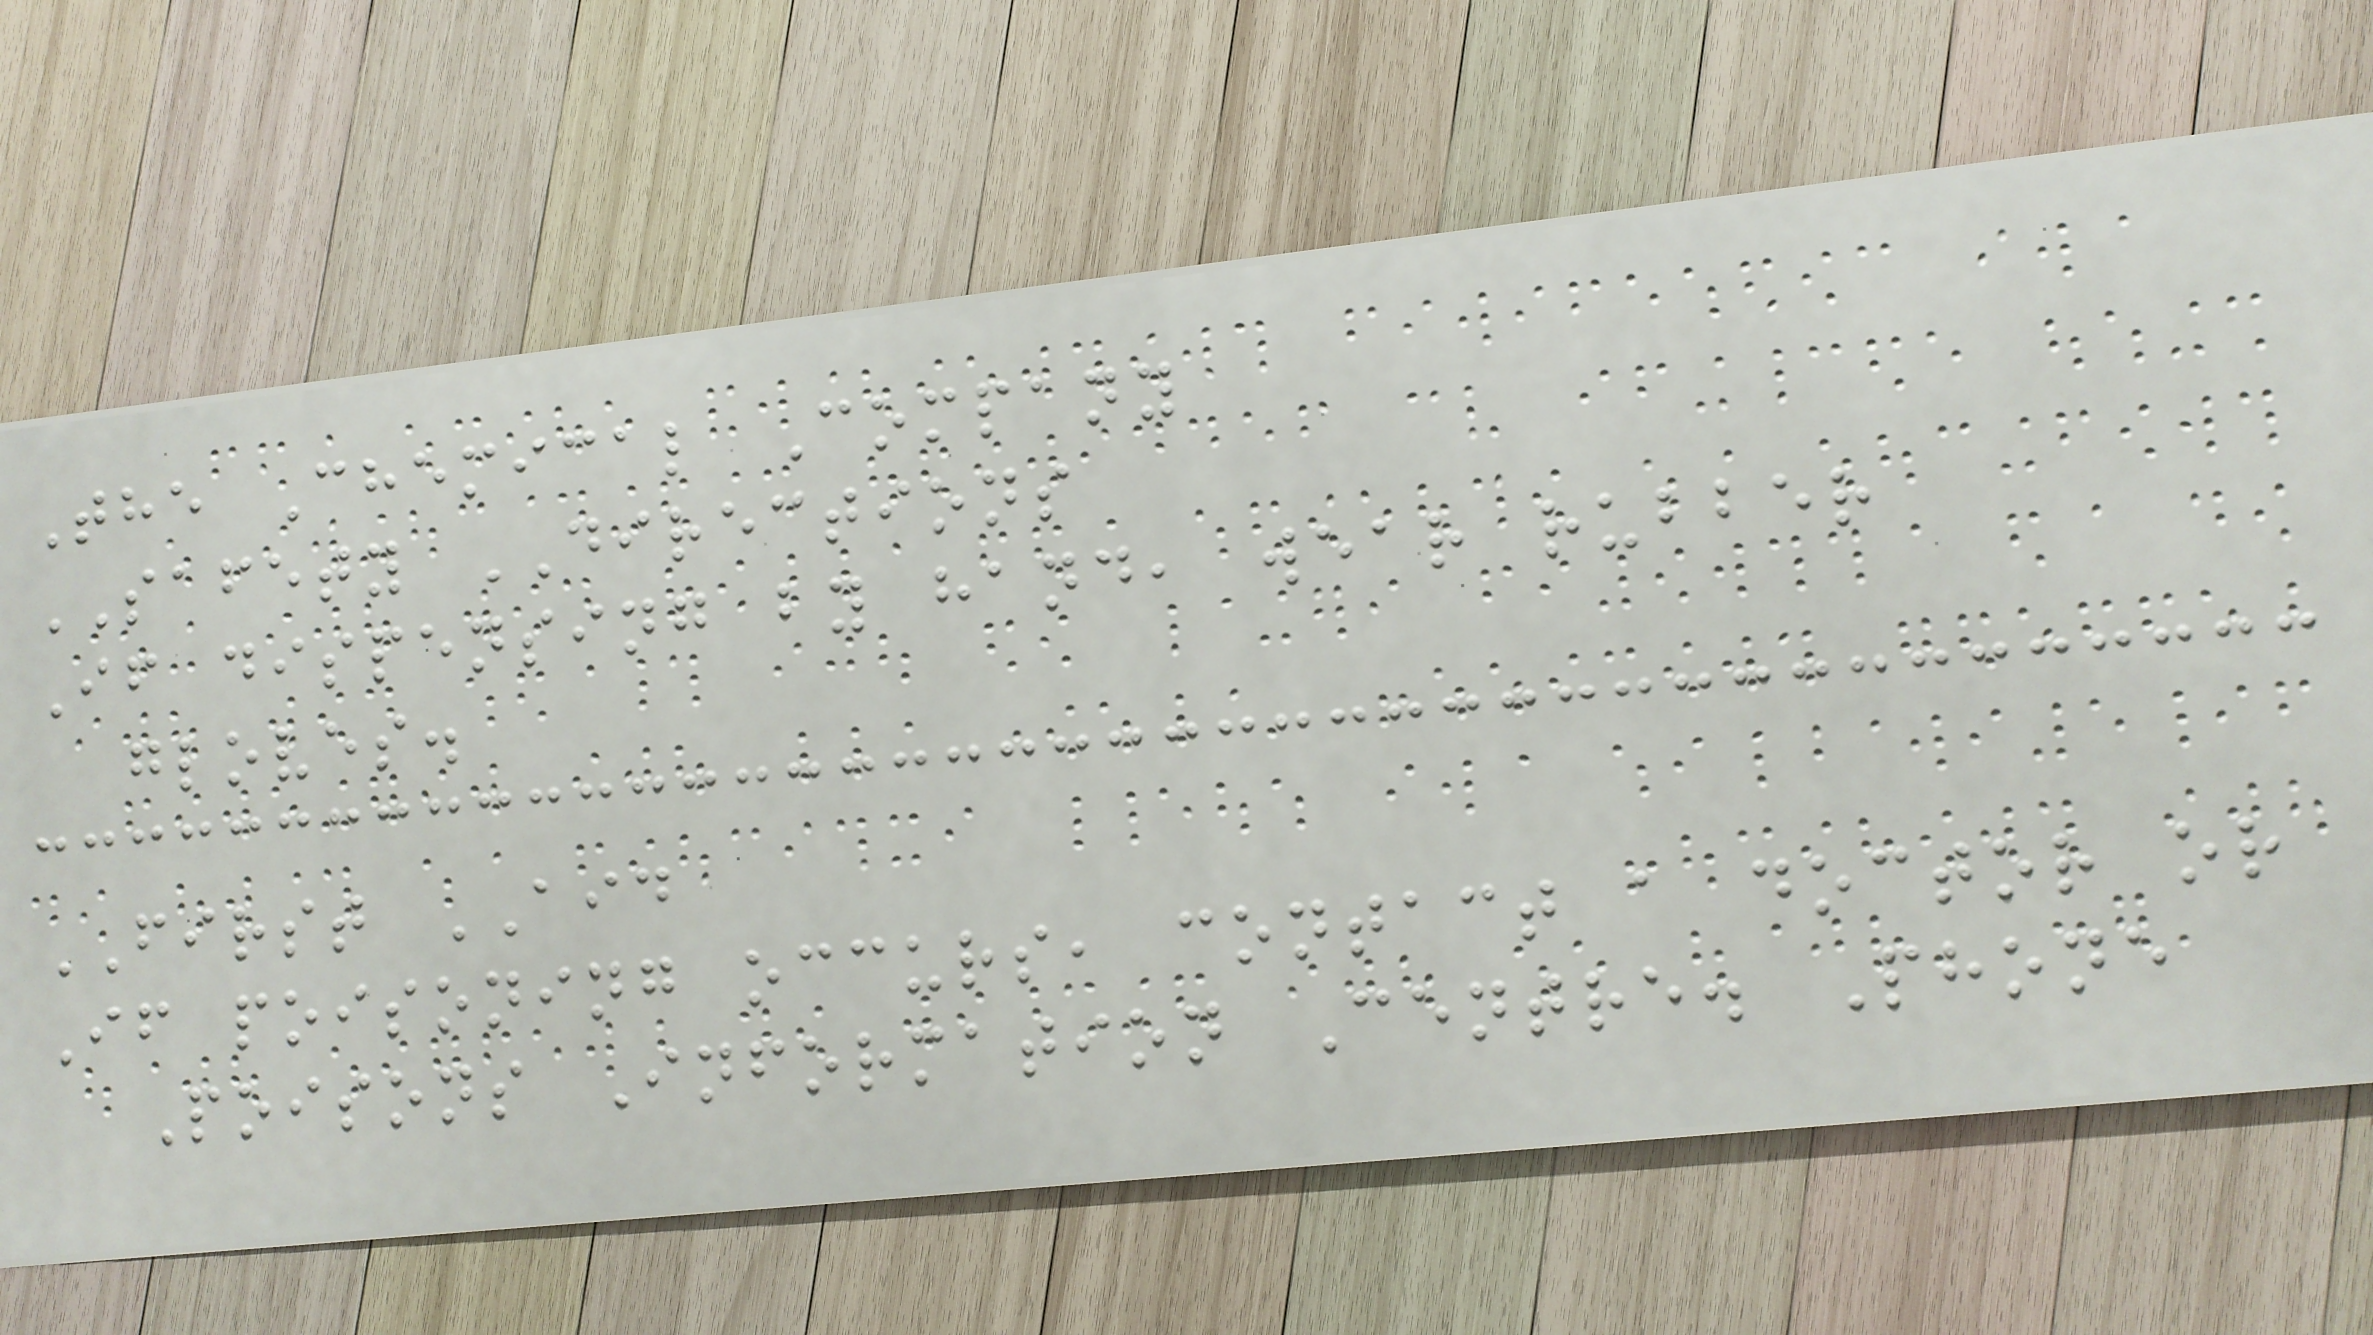The Chemical Company
SAFETY DIRECTIONS
If dispensing by hand, wear rubber
gloves.
FIRST AID
If poisoning occurs, contact a doctor or
Poisons Information Centre. Phone
